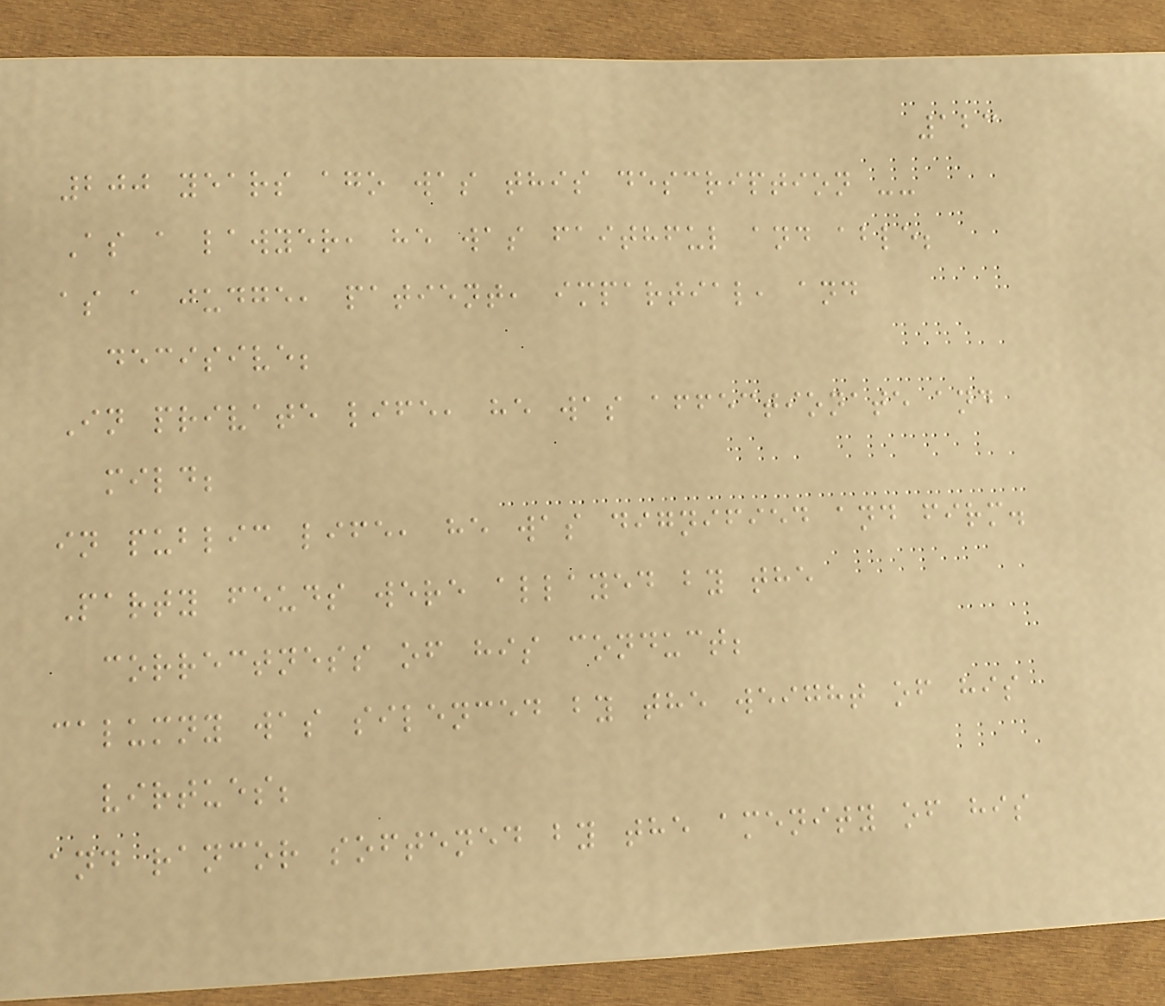123
200 years ago was this description --
As a lawyer, he was faithful and able;
as a judge, patient, impartial, and
decisive;
In private life, he was affectionate and
mild;
in public life, he was dignified and firm.
Party feuds were allayed by the
correctness of his conduct;
calumny was silenced by the weight of his
virtues;
and rancor softened by the amenity of his
